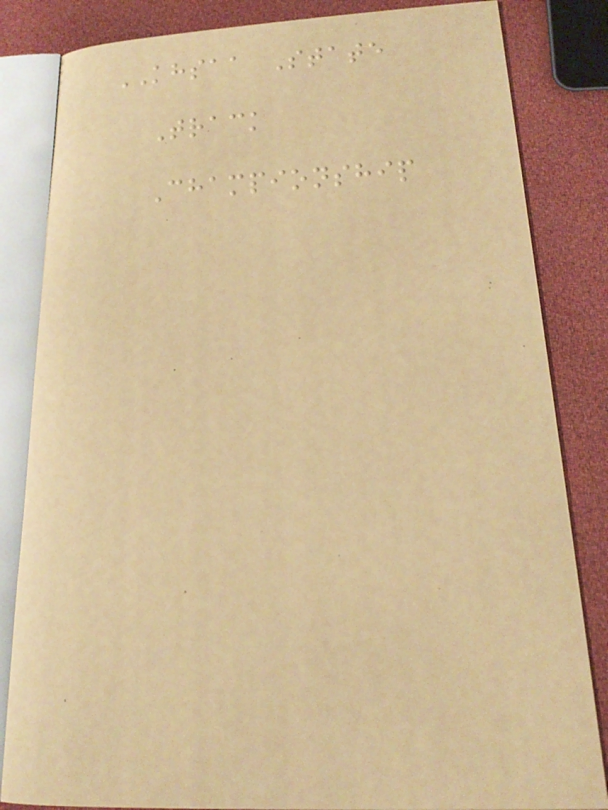KHSAA State
Track
Championship
